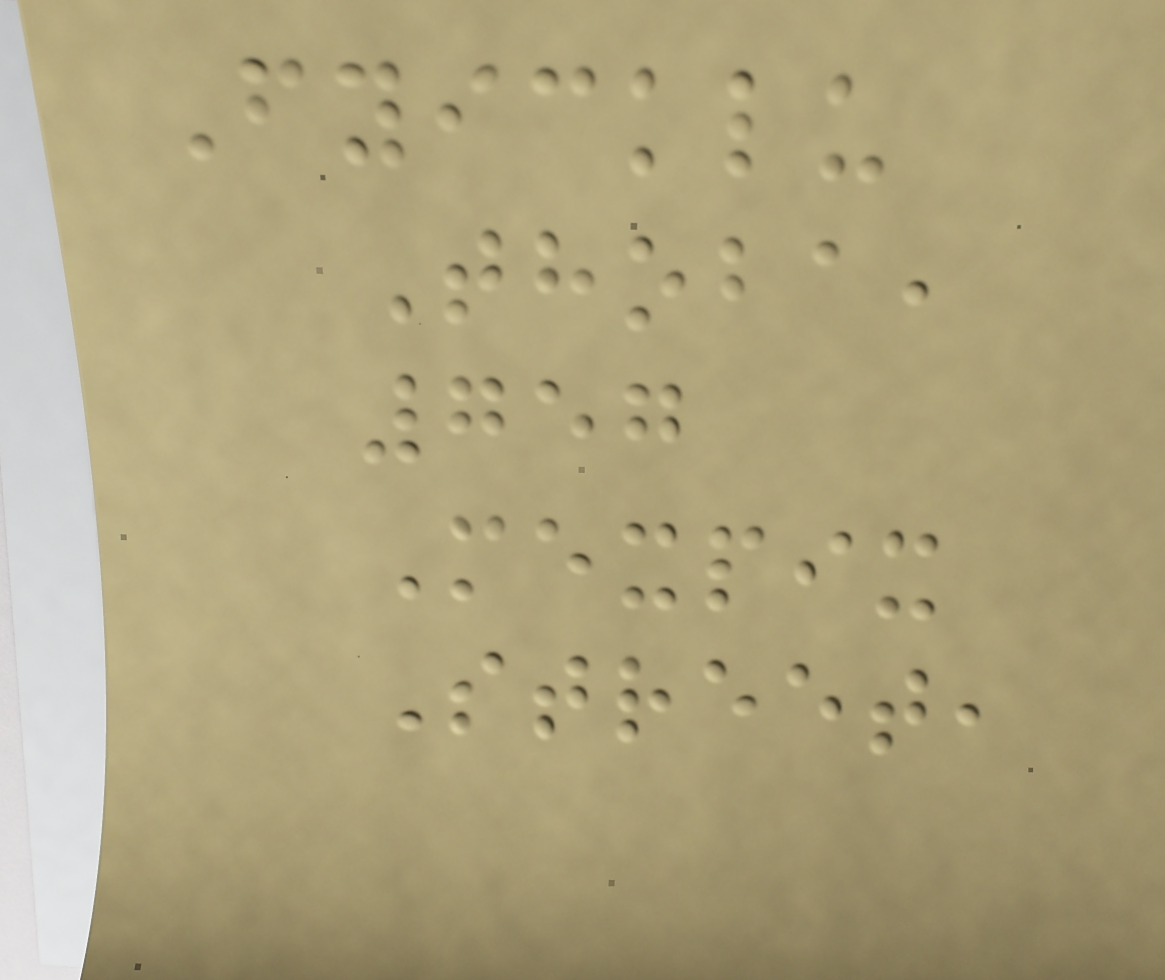Fyicklu
Thoba,
757
Mexpix
Street,
